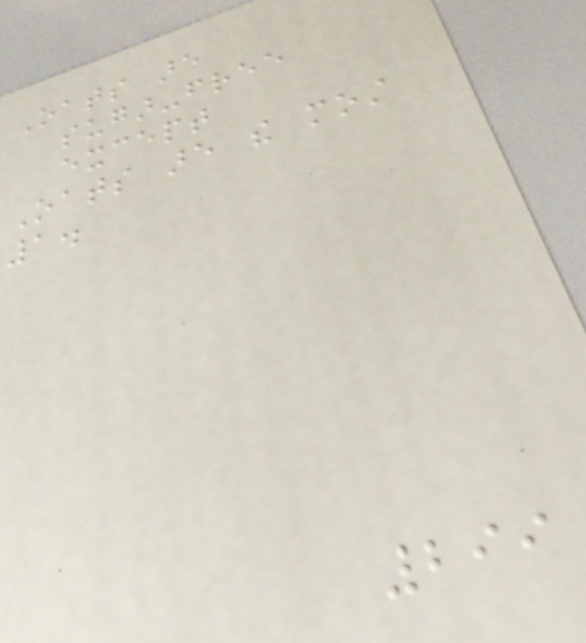Oats are
sugar-free
except
Oats are the most
1.
299
